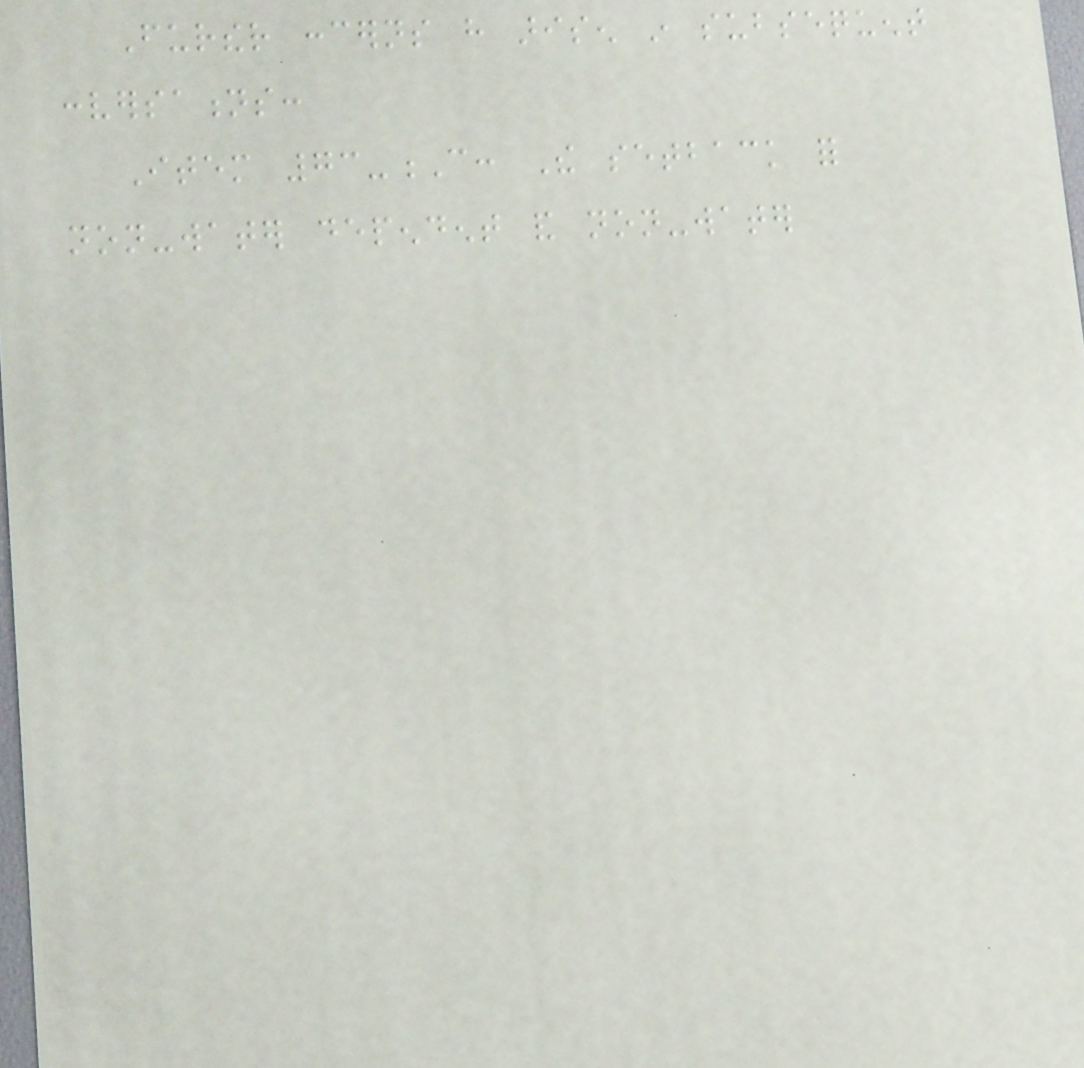Further concerns have arisen in subsequent
conversations:
Item 73-C: The setback for
non-water dependent and non-water
